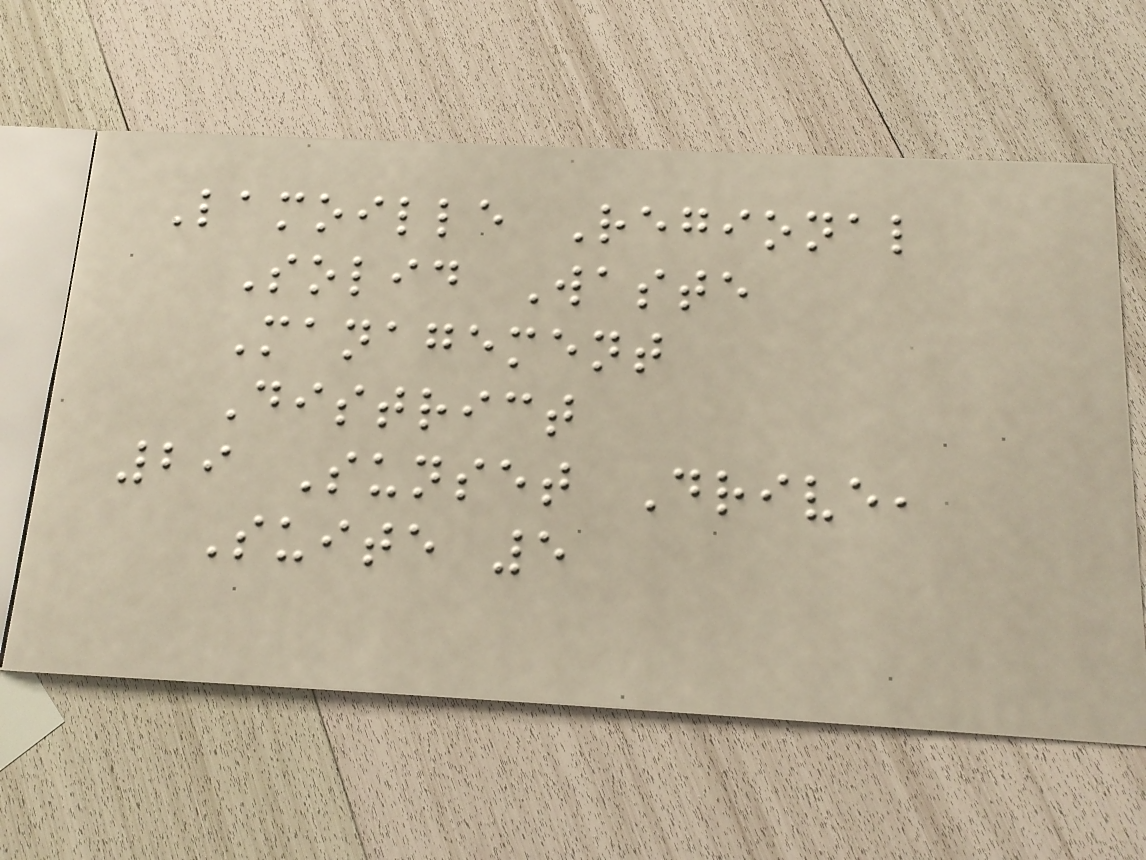Lamoille Regional
Solid Waste
Management
District
29 Sunset Drive,
Suite 5
